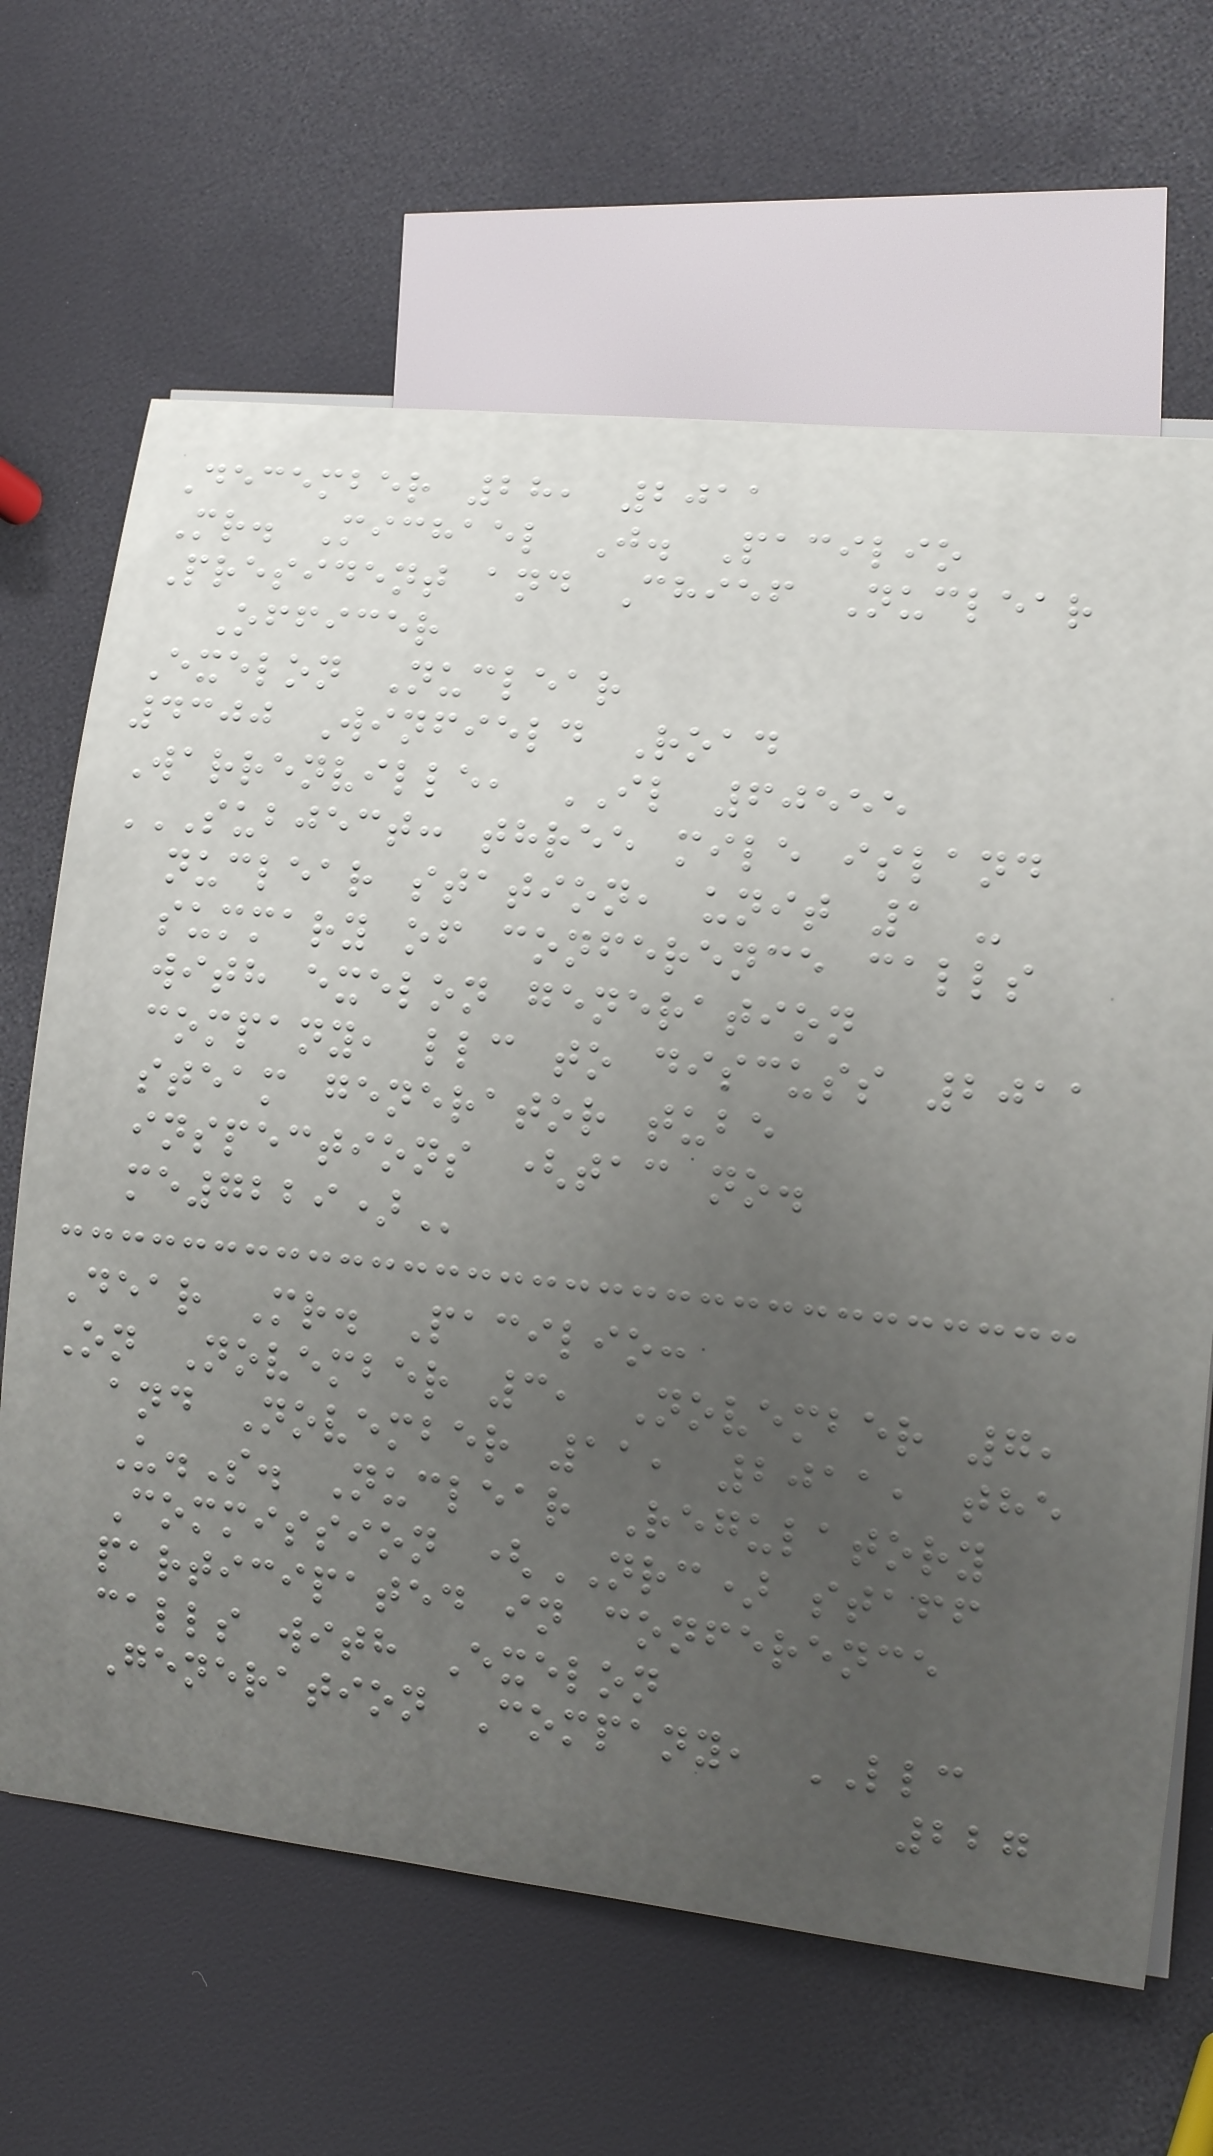December 28, 2011
Mr. Michael J. Pacilio
President and Chief Nuclear
Officer
Exelon Nuclear
4300 Winfield Road
Warrenville, IL 60555
SUBJECT: THREE MILE ISLAND
NUCLEAR STATION, UNIT 1 -
SUMMARY OF CONFERENCE CALLS
WITH EXELON GENERATION
COMPANY, LLC TO DISCUSS 2011
STEAM GENERATOR TUBE
INSPECTIONS (TAC NO.
ME7229)
Dear Mr. Pacilio:
On November 3, November 7,
and November 11, 2011, the
U.S. Nuclear Regulatory
Commission (NRC) staff
participated in conference
calls with Exelon
Generation Company, LLC
227
